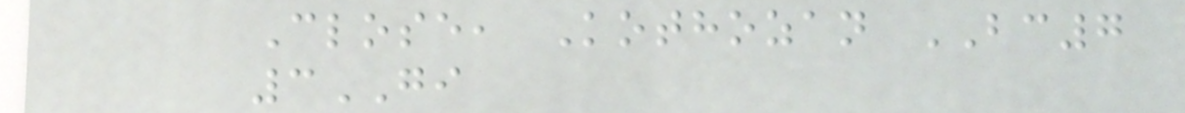Close, Kothozan BC7
3GI
